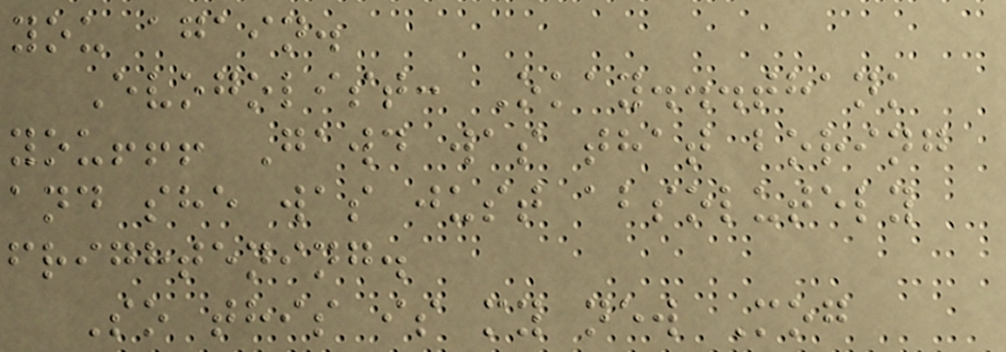you again.
Evogolist: Okay...thank
you!!! Gawd was that boring
and she was just absolutely
frightening.
So this is my new Mog
